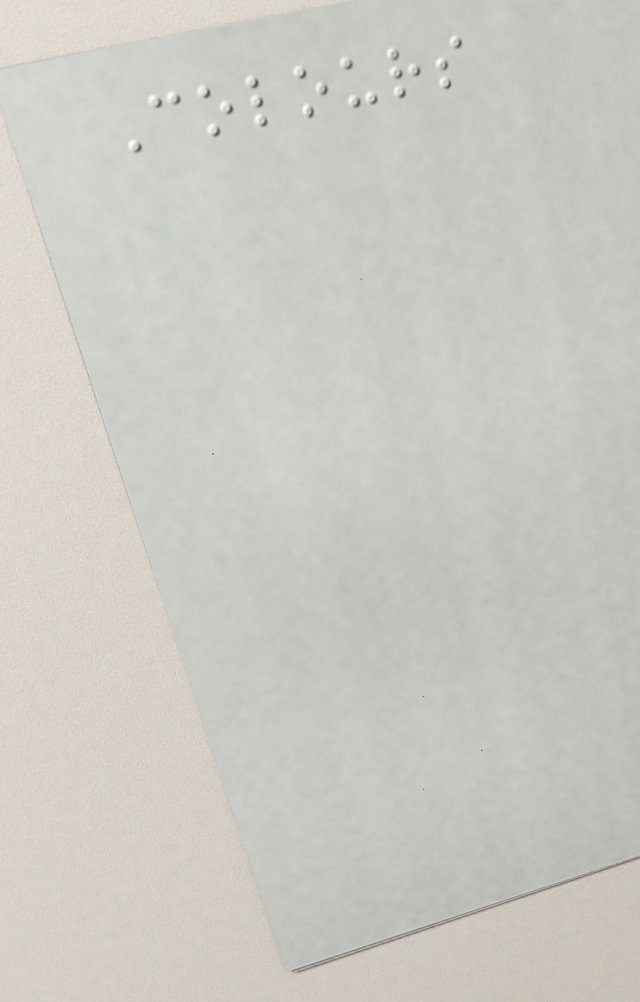Colours
